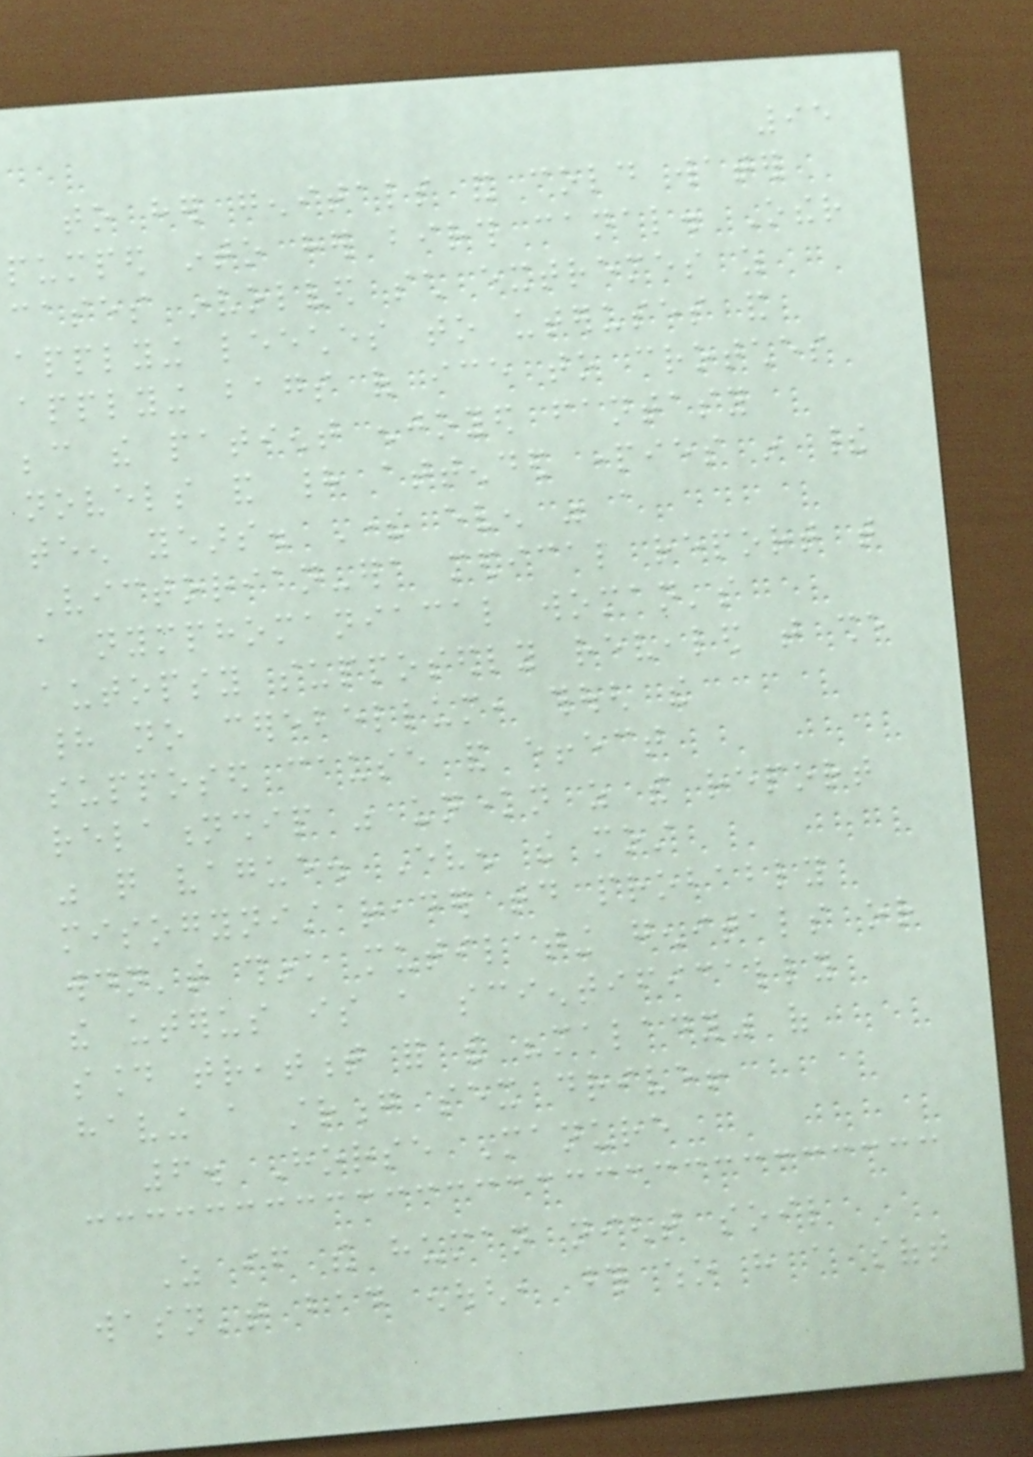95
to her genitals and cold water
pumped into her birth canal. Other
cases involved such extremes as
applying leeches to uteruses and
applying bags of ice to crotches
because the patient enjoyed fantasy
novels and had attended parties in their
teen years. There even was a
Victorian-era medical report that
a nymphomaniacal woman's
autopsy supposedly revealed that she
had no cerebellum, though the
supposed cause and effect
relationship was unknown as the report
was quite vague. Even the most
misogynist reader today probably
wouldn't think mutilating genitals or
the uterus is a scientifically
sound treatment for the "malady" of
having a strong sex drive!
6. Horse Manure
As if the human night soil
wasn't bad enough, those who have a soft
